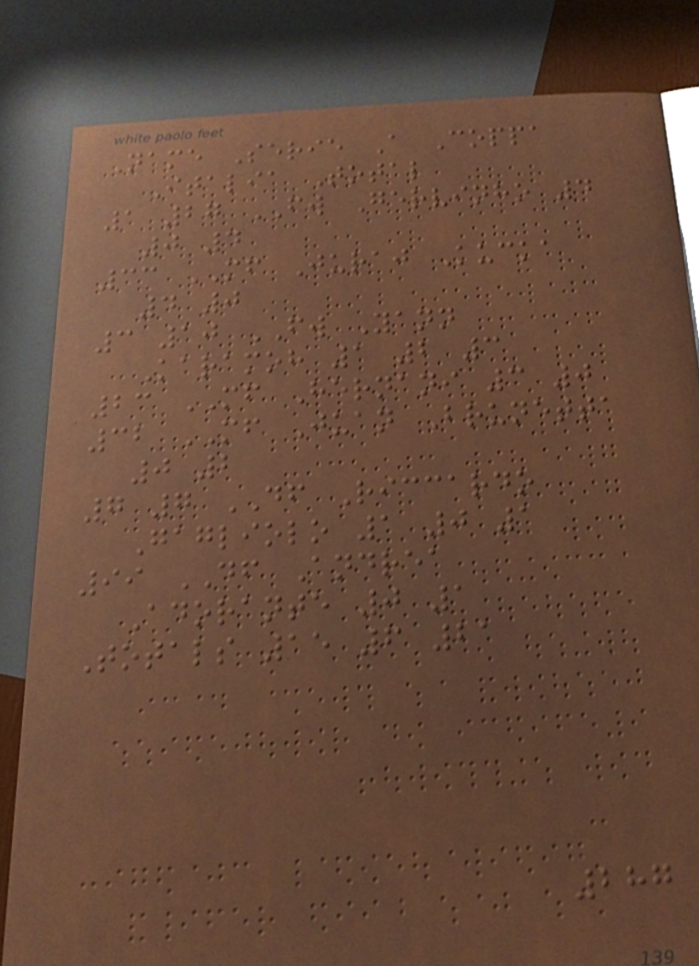Name Serie A Coppa
Italia Total
1 27 FW Gervinho 4
0 4
33 MF Juraj Kucka
4 0
3 10 FW Yann
Karamoh 1 2 3
23 MF Hernani 3 0
32 MF Juan Brunetta
0 2
7 7 DF Riccardo
Gagliolo 1 0 1
99 DF Andrea
Adorante 0 1
Totals 15 6 21
287
